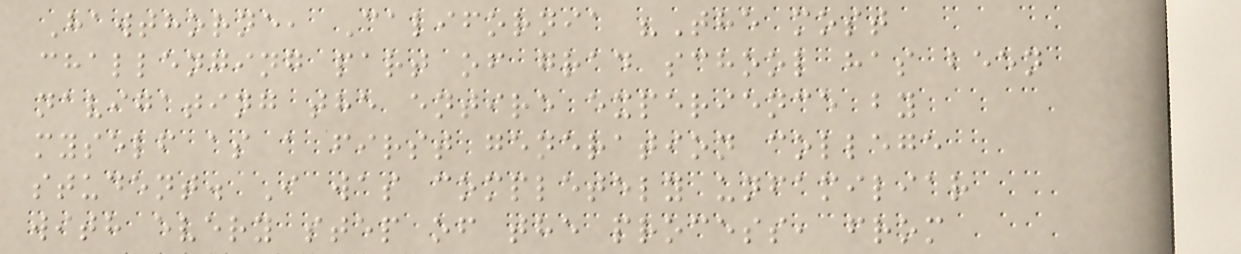Hawthorne, California "The most
challenging part of grad school has been
navigating the entire experience by
myself as a first generation college
student. I was completely unfamiliar
with every step of the process, from
